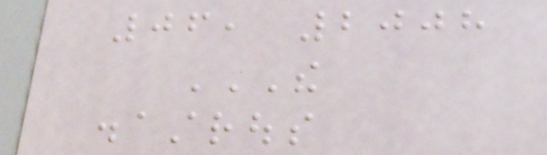06, 2008
THE
DISASTROUS
